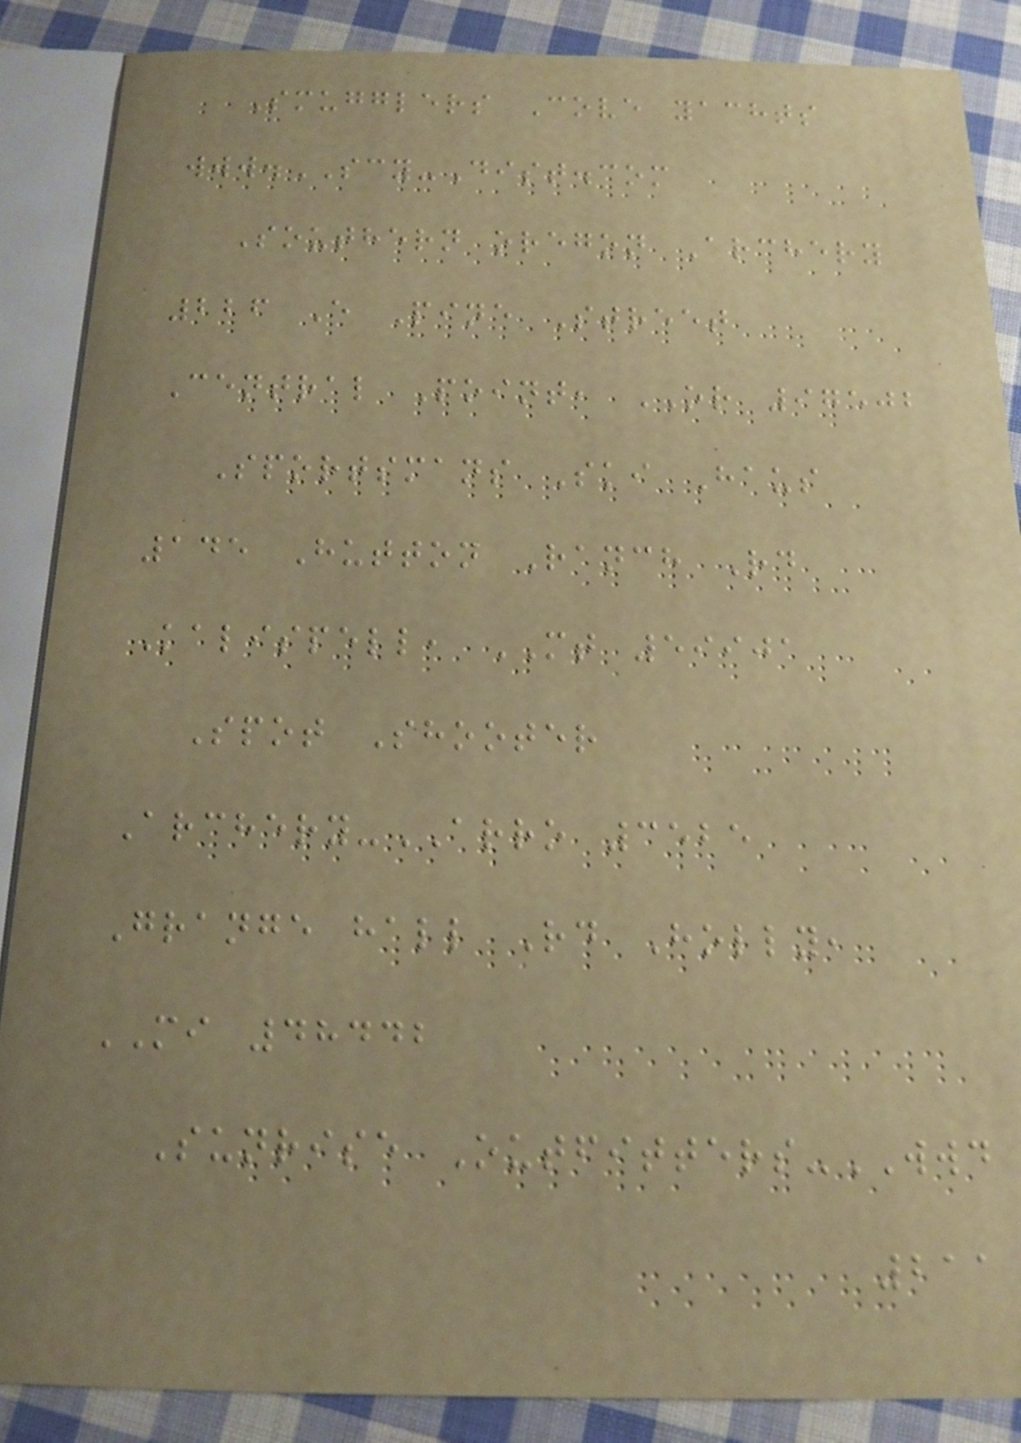Smugglers Cove yachts
www.SCY-Dist.com
Southern oregon Archery
226 E Pine Street
Central Point, OR 97502
Sportsmans Ski Haus
145 Hutton Ranch Rd
Kalispell, MT 59901
Spot Shooter
Archery-ARRO 3525
Grange hall Rd Holly,
MI 48442
Sunrise Outfitters-WWD
211
